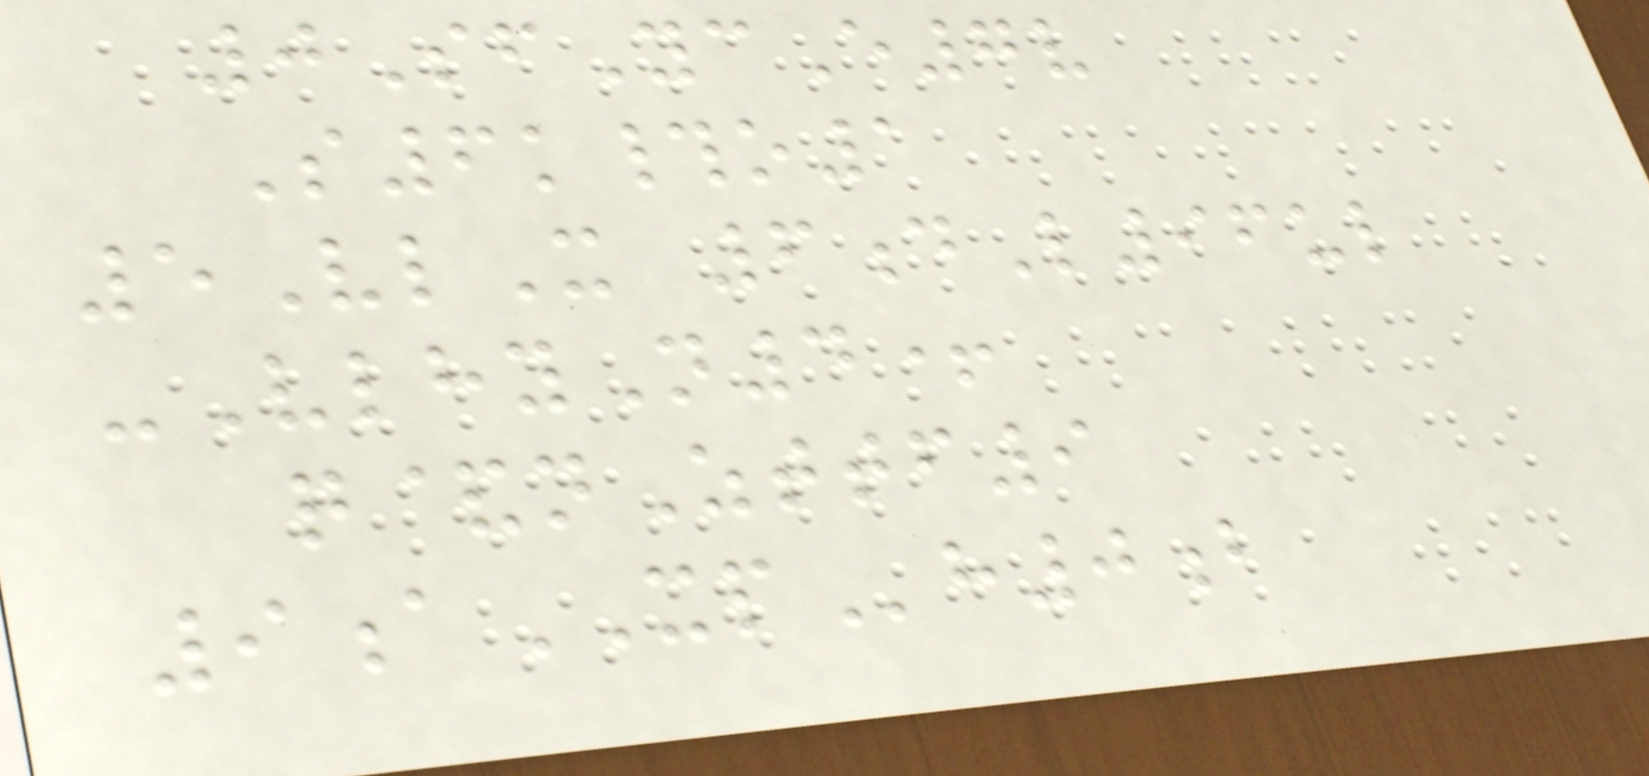0SfYcE7v
S6k#o1
5VlX 6dL96ul
-VlhyN4+
q&nZttf9
9aXPh0b
